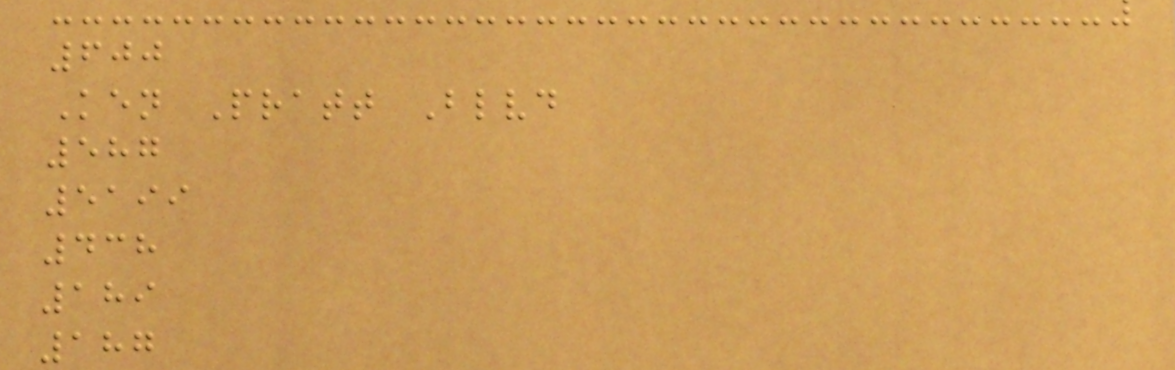600
Ken Pratt Blvd
587
5199
438
189
187
